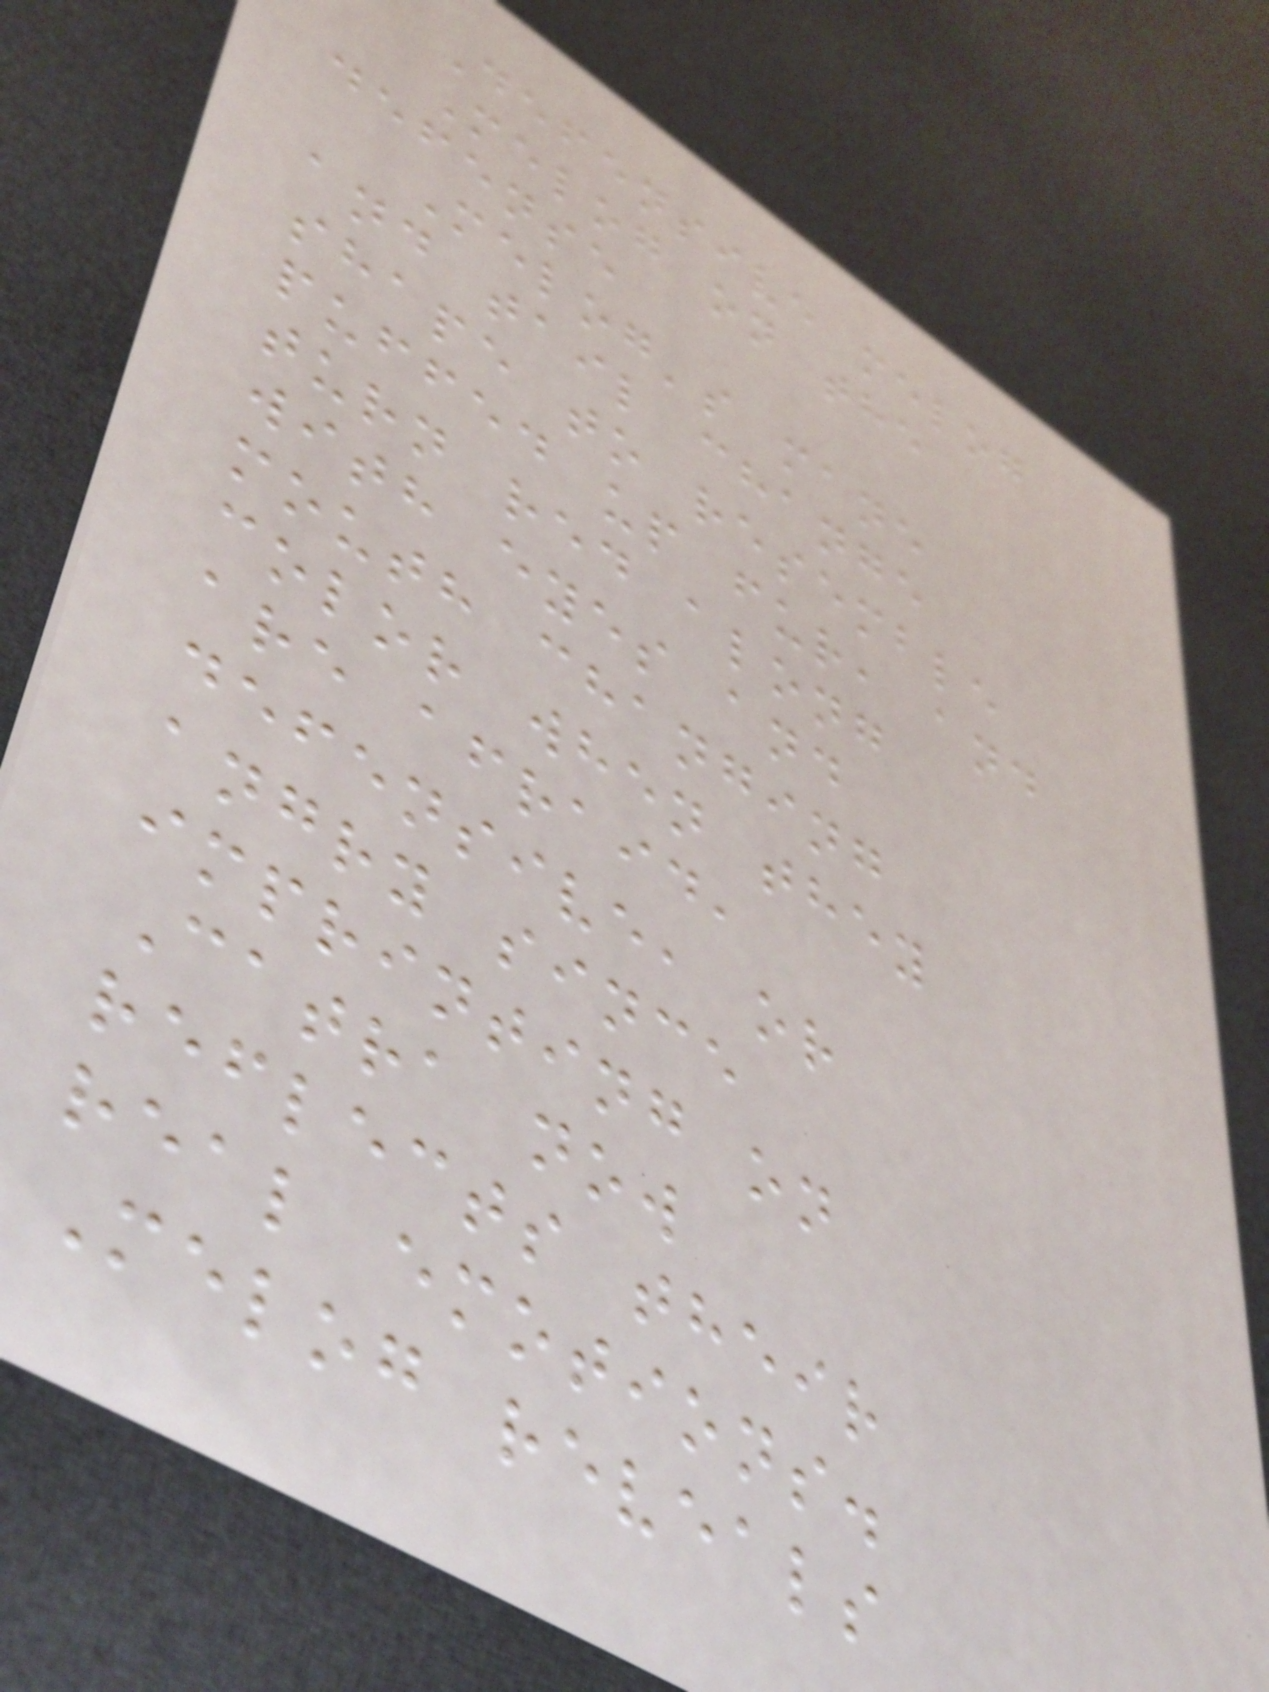Defensive melog
Melog on the
defense
Melog's mane
and tail change
shape to resemble
puffed up fur, and
turn red along
with eyes and
mouth changing
color when they
are afraid,
defensive, or
angry since
imprinting on
Catra now
reflects their
real emotions.
Melog reveals
